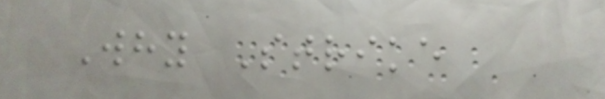Why Strike
